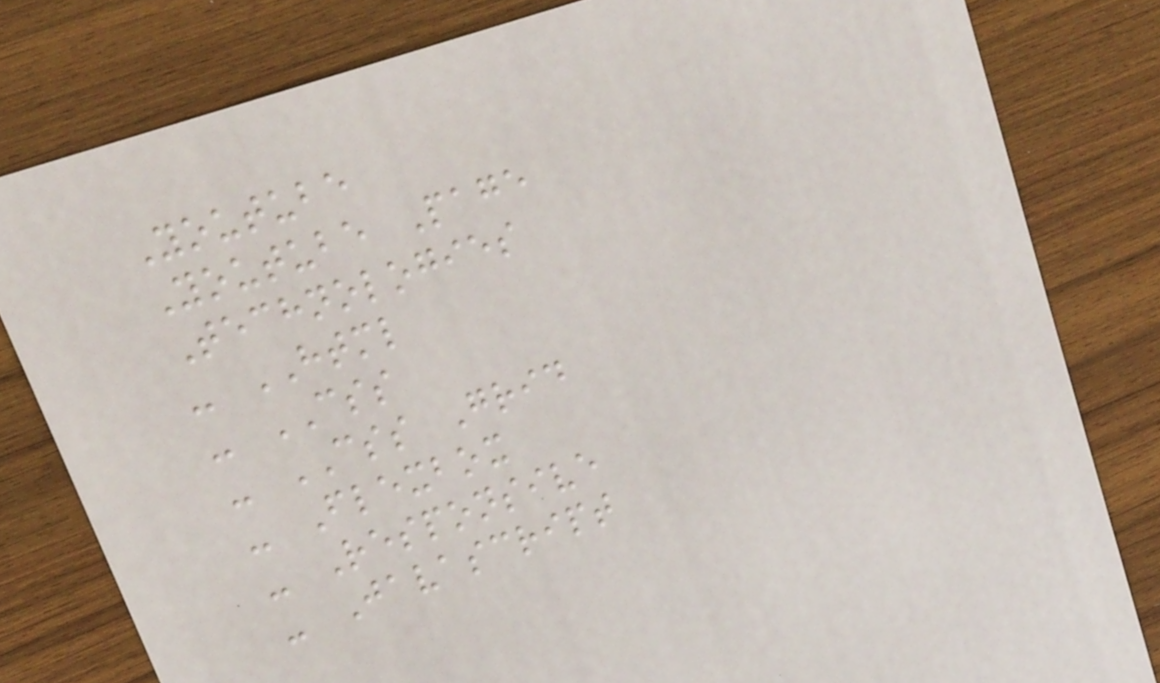Youtube
Youtube Page
Technologies
- HTML
- CSS
- CSS Grid
- Flexbox
- Responsive
- Javascript
